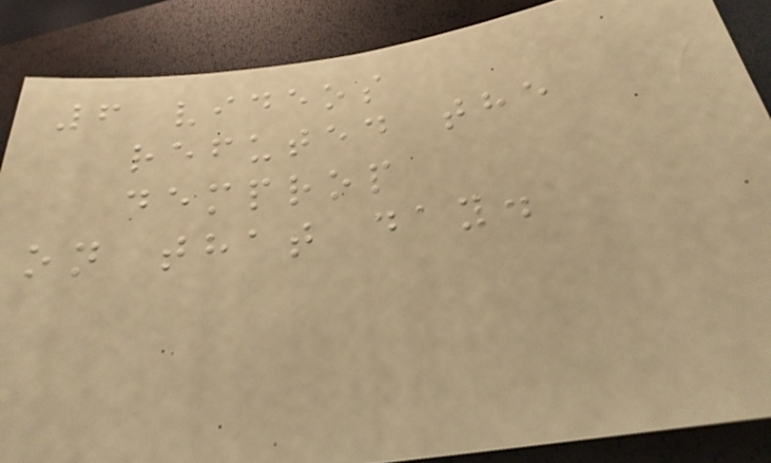6 videos
refuted the
demprop
on that day.
